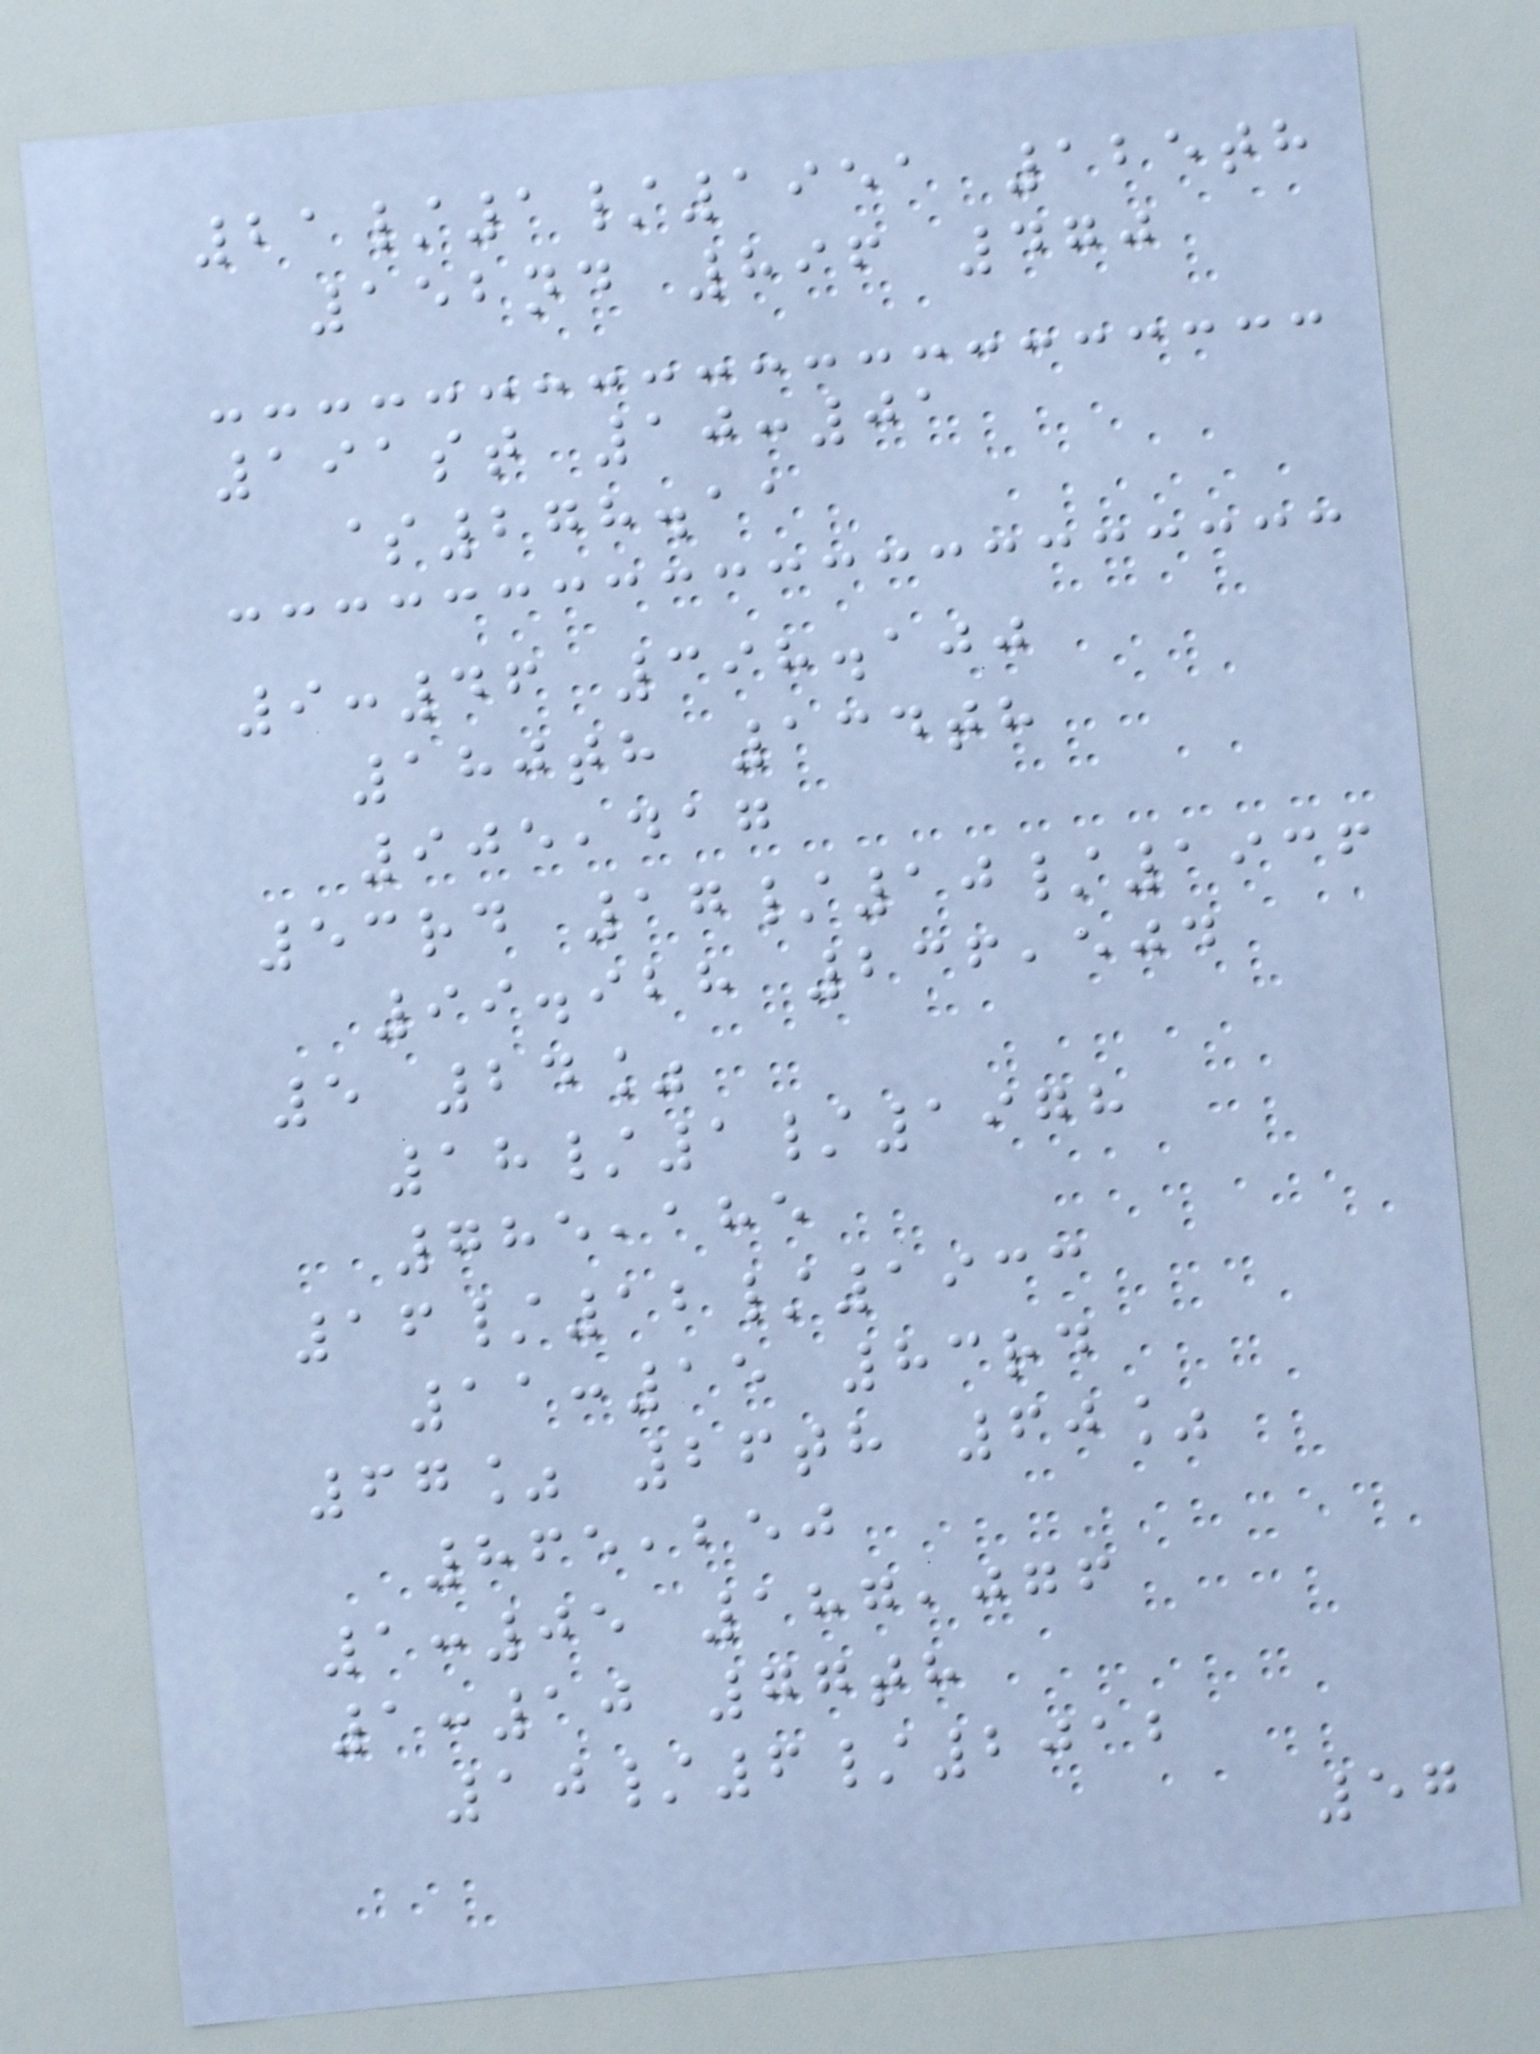21/1/1951 125th
152nd 896 470
191st 10:01
$278.11
9:46 398.100
180th 134th
905,417
53rd 17/10/1936
99.928 236,504
5 24%
18/1/1978
785,185
16/12/1933
11:15 83rd
67% 26th 60%
865,250
1:05 187,076
1:10 77th
10/6/2012
57
